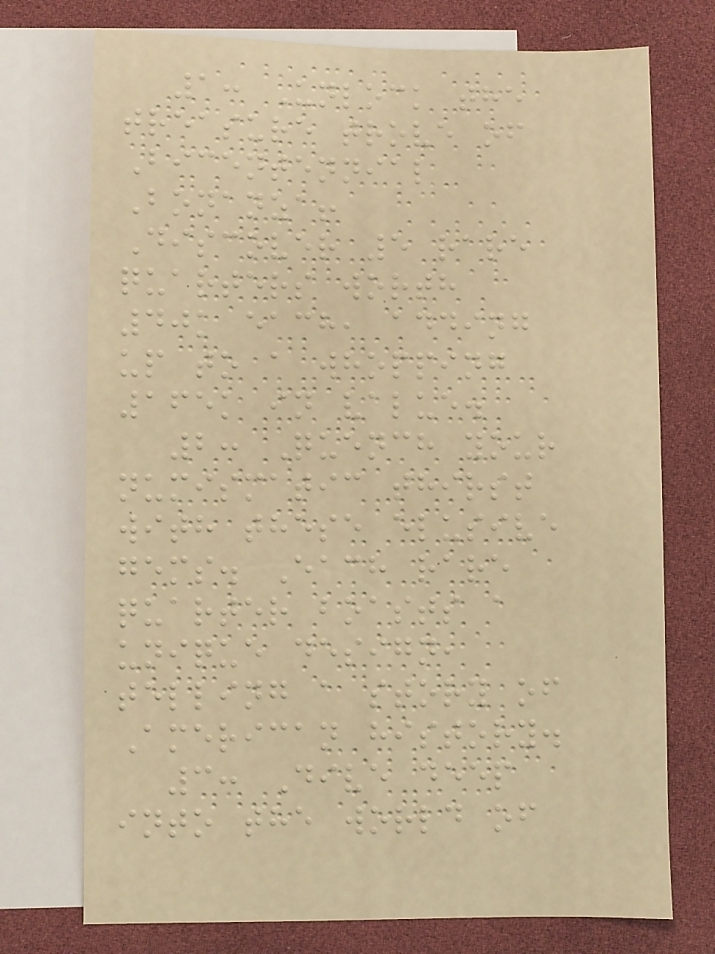1: Unlock the
treasure trove of
Bicentennial
Bonanza!
Discover 5 rare
quarters worth
40k each, adding
up to a whopping
165k in value.
2: Quench your
numismatic thirst
with these elusive
gems. Each rare
quarter boasts a
unique design,
telling a story of
American history.
3: Dive deep
into the world of
